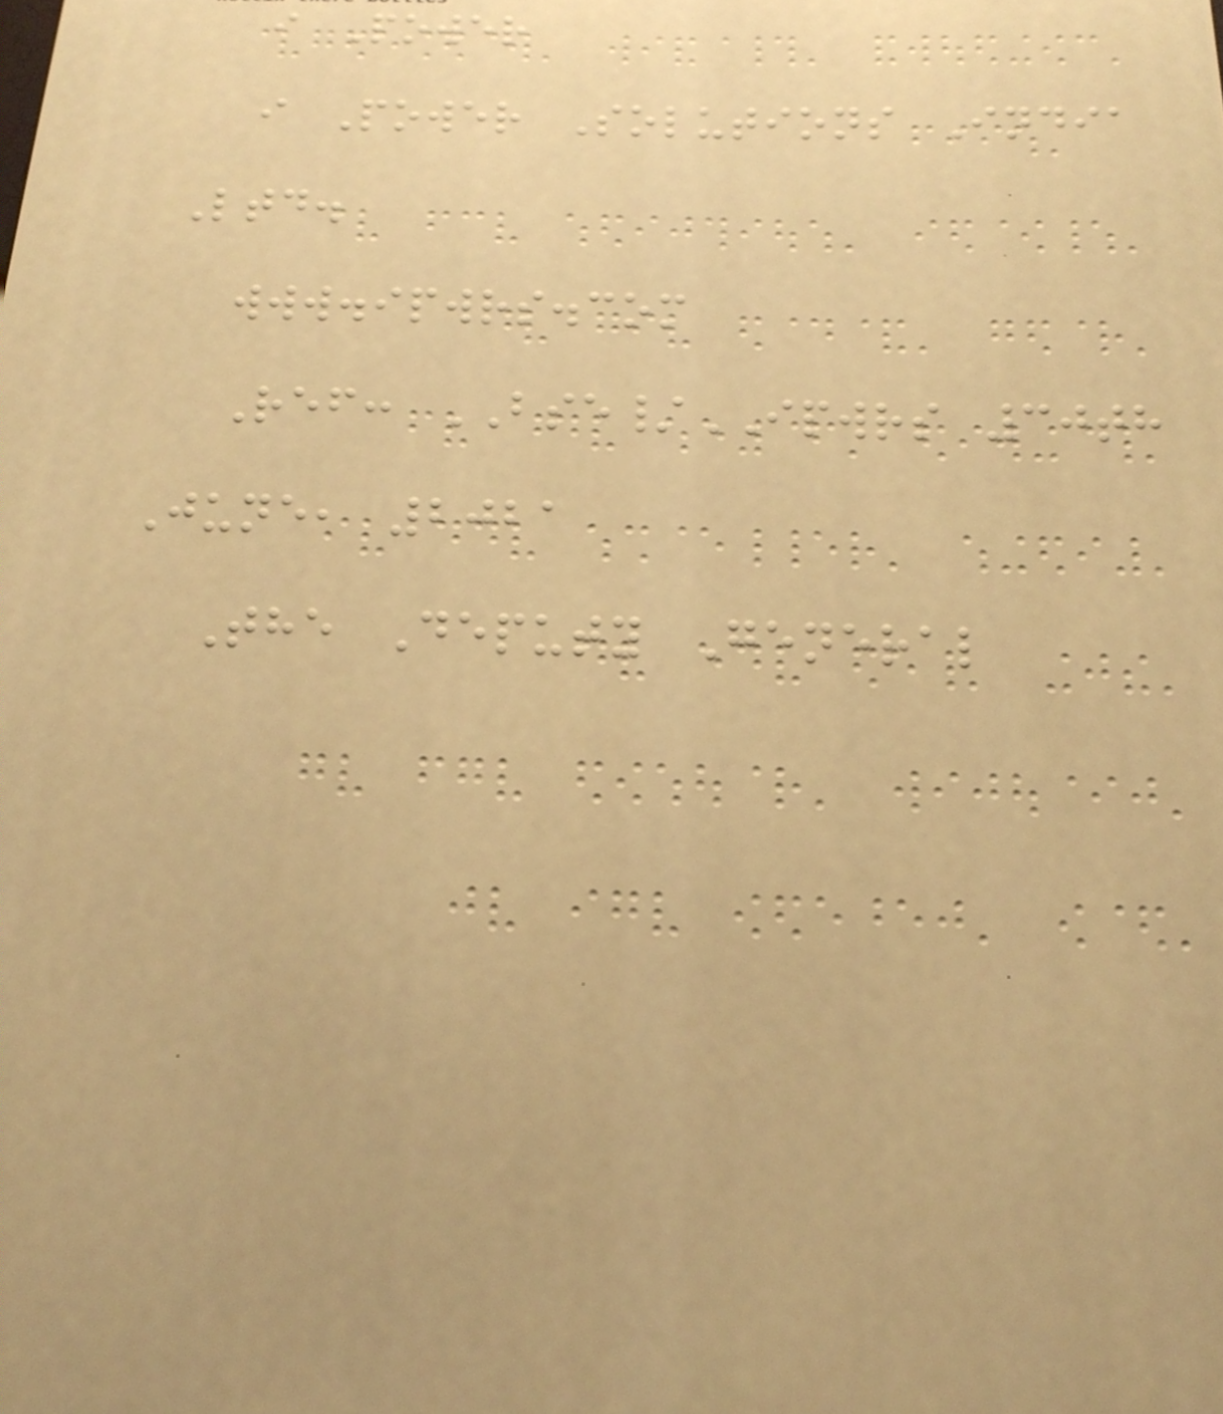i Power
i Power Solutions India
Ltd.
www.ipwrs.com
Ref: BSE/IPWRS 30th
June, 2021
The Deputy General
